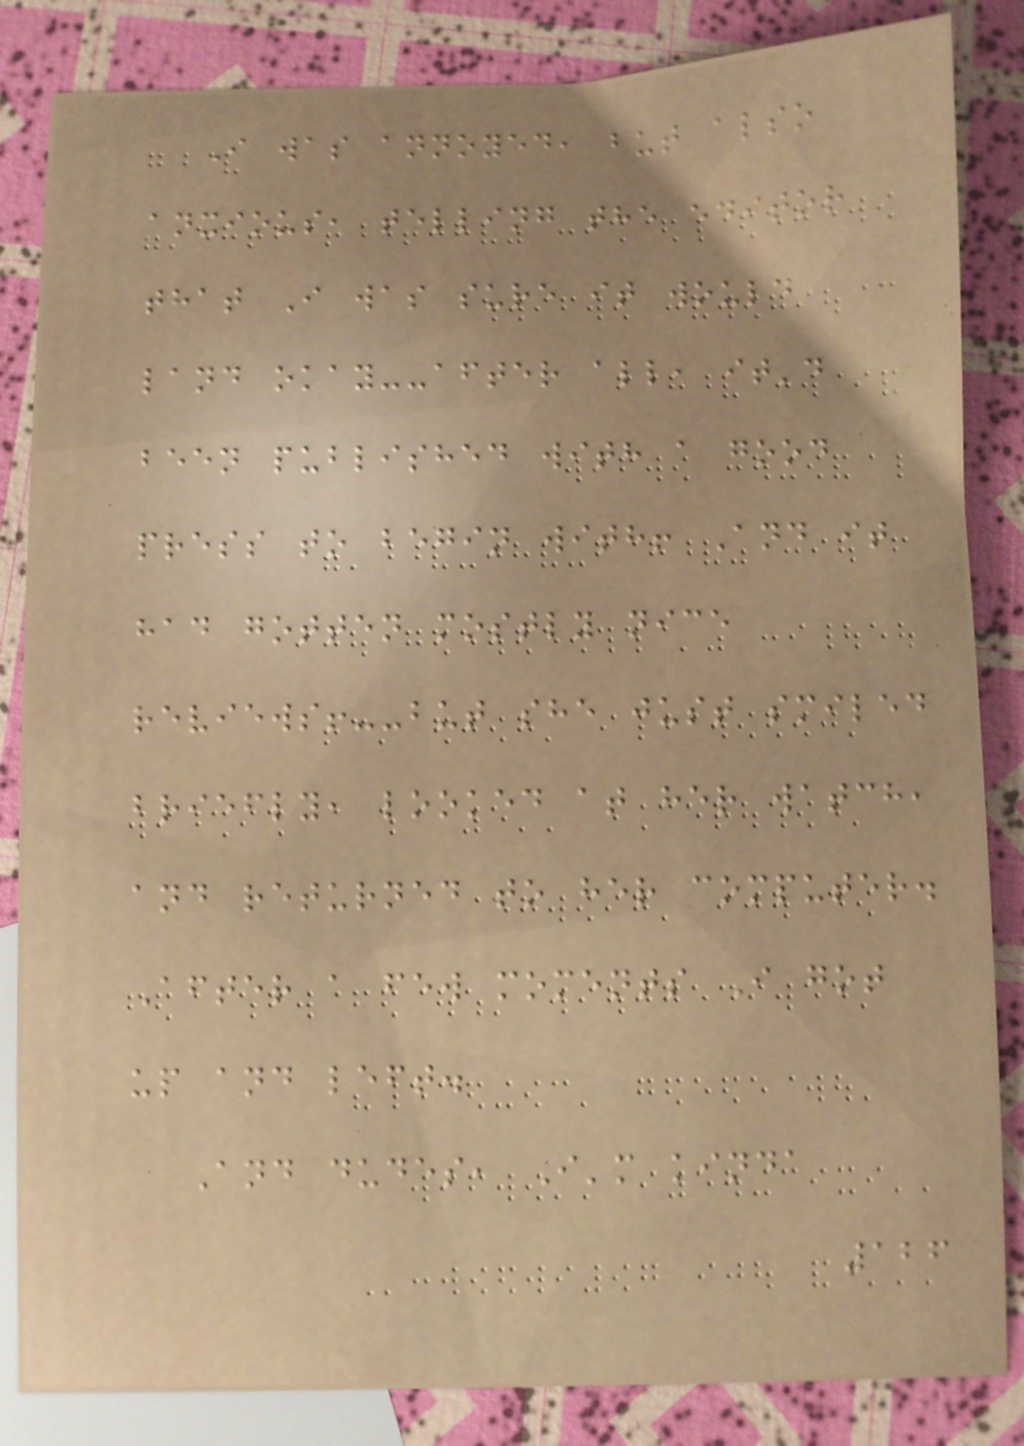I was annoyed, but also
anxious, telling the editor
that I was sure it would
land okay--after all, it'd
been published with a good
press to begin with! And it
had gotten mostly nice
reviews!--but she just smiled
briefly, looked at her watch,
and returned to her computer.
After a few moments I got
up and left.
And dudes, I'm kinda
126
